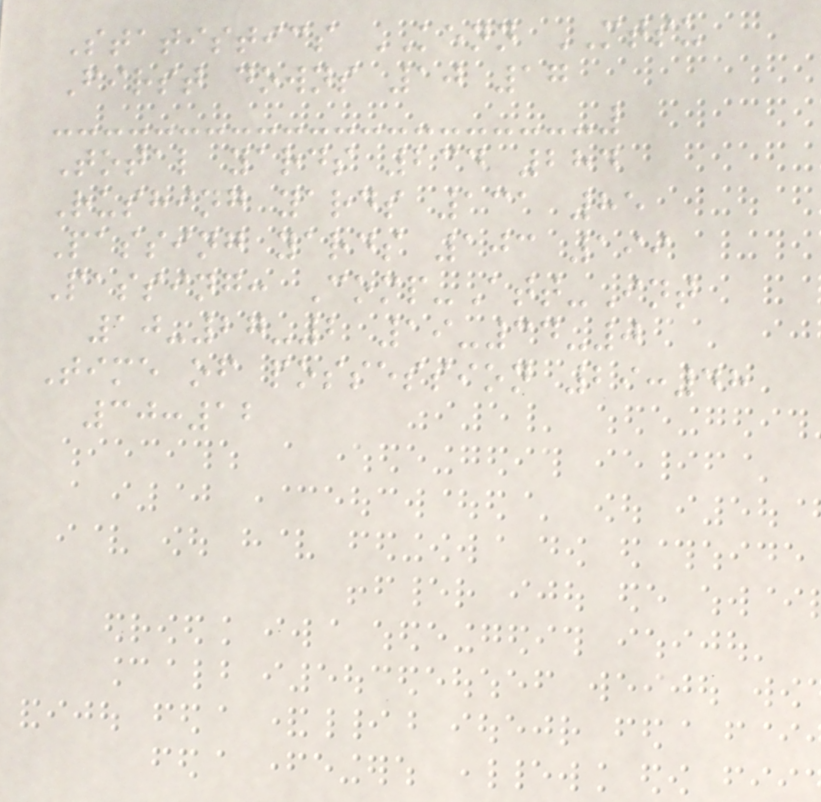Statistics KENN MTSU
First downs 10 17
Total yards 234 284
Rushing yards 131 85
Passing yards 103 199
Passing: Comp-Att-Int
10-27-2 19-34-0
Time of possession 29:48
30:12
